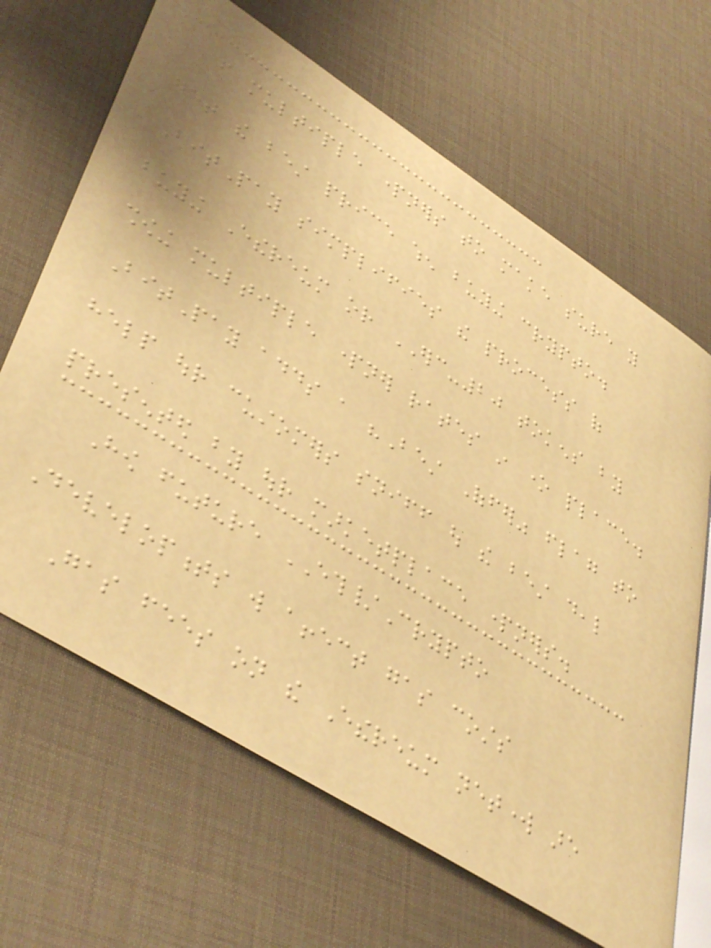from multiple partners to make sure you
get the best price when buying crypto.
BitPay simplifies the process of
buying Ethereum or ERC-20 tokens by
showing multiple partner rates in one place.
BitPay adds a "Best Offer" flag to
help our customers sniff out the best deal
presented by our marketplace partners.
How future ETH/Crypto
Developments will affect gas costs
Gas fees on the Ethereum network are
